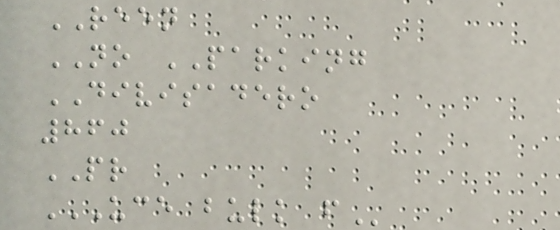REEN
NO PARKING
DIVISADERO
860
PR
UCE BULK F
